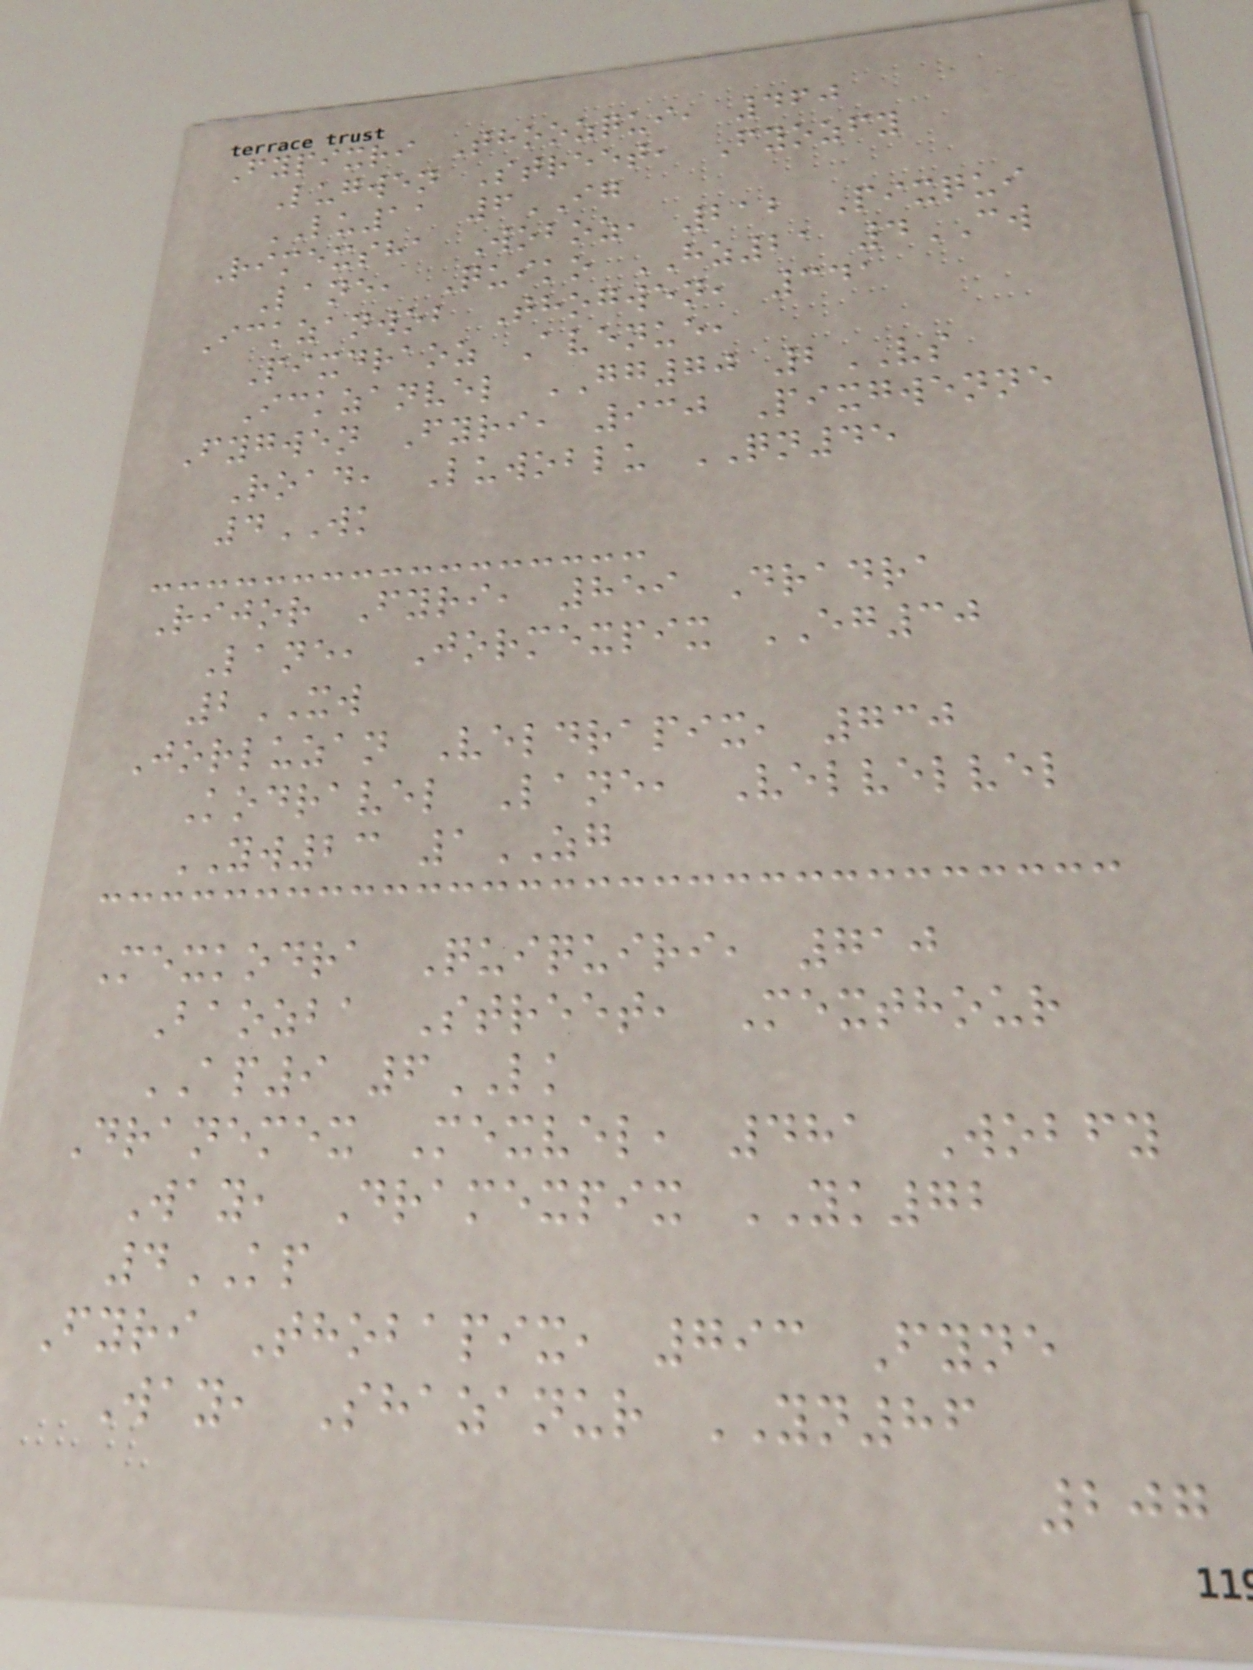Fypixri Thoozqui, 460
Lugwen Street, Fyozfy
LU11 6IG
Rimexsha Woboz, 212 Pixqui
Lane, Quiko HZ21 4CW
Ickzanwob Thogwen, 341
Pixdraoz Avenue,
Ickzanvel GG70 2VS
Fygwen Fyri, 930 Pixgwenne
Road, Luwoblu QN45
4WK
Rijor Fyri, 859 Dradra
Lane, Jormexpix EG30
2XW
Jorluzan Veldrapix, 730
Kodravel Lane, Velvelvel
YW23 1ZG
Mexkodra Quiquiri, 710
Baozba Street, Mexthour
AP9 6LK
Dranemex Mexvel, 481 Wobfy
Way, Dramexpix YK72
4KP
Fyri Thobapix, 793 Fyne
Way, Shazanur YN86
207
